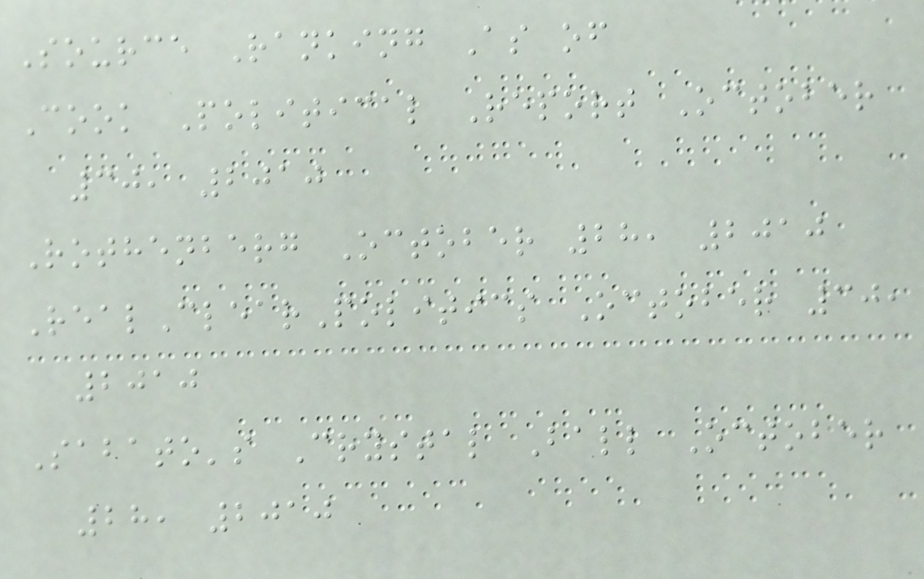Source Ranking As of
Cook Political Report October
30, 2010
Rothenberg October 28, 2010
RealClearPolitics October 30,
2010
Sabato's Crystal Ball October
28, 2010
